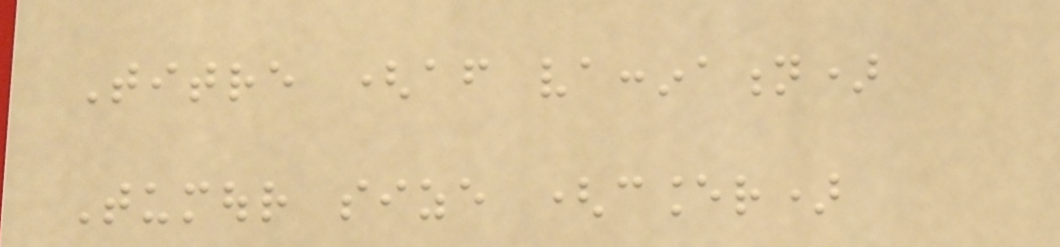Titre (after vaccination)
Tumour size (cancer)
